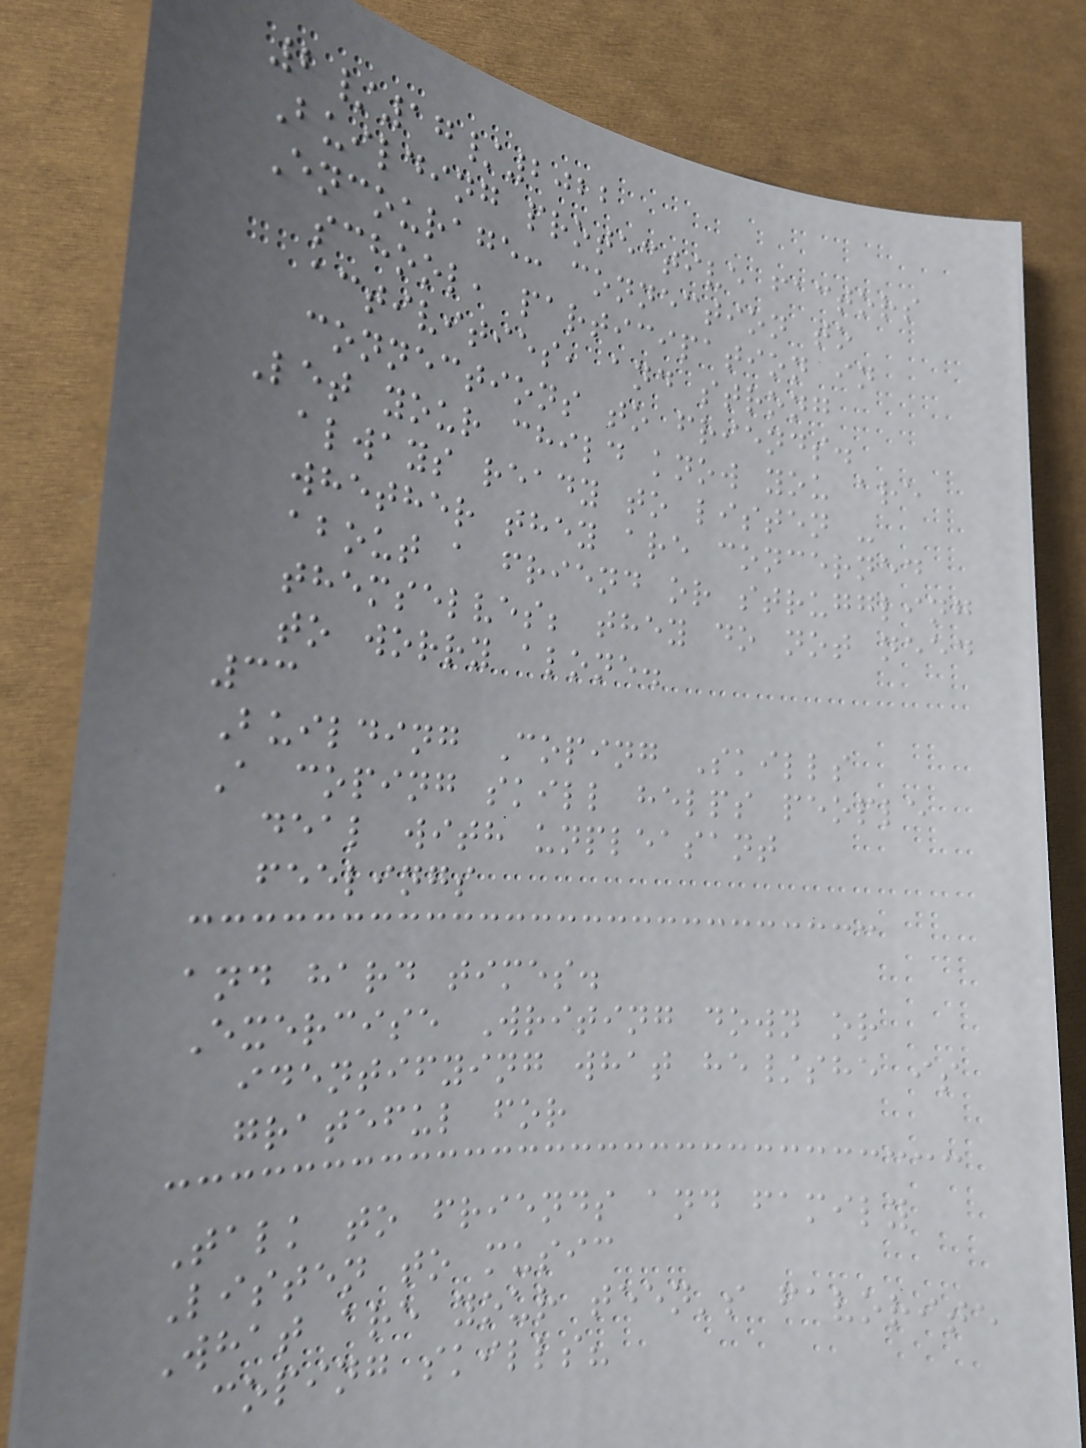2/17/2022
Building protective factors
Encourage: connection to
school, participation in
activities, and strong
connections to friends.
Let your child know you are
always ready to listen -
whether they are concerned
about a friend or struggling
themselves; they do not need
to worry alone.
33
Building Coping Skills
A coping skill helps people
deal with unpleasant
feelings
and hard times.
Exercise Writing down or
identifying what he/she is
grateful for
Talk to friends and family
Listen to music
What are your teen's favorite
coping skills?
